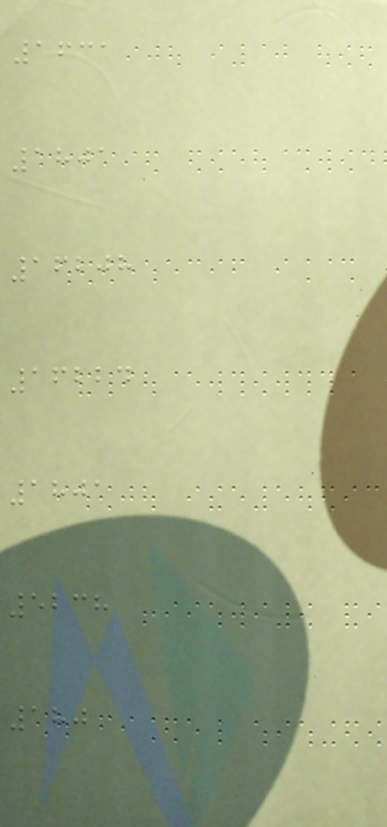1631
1801
16208
16224
1801
5238
180
